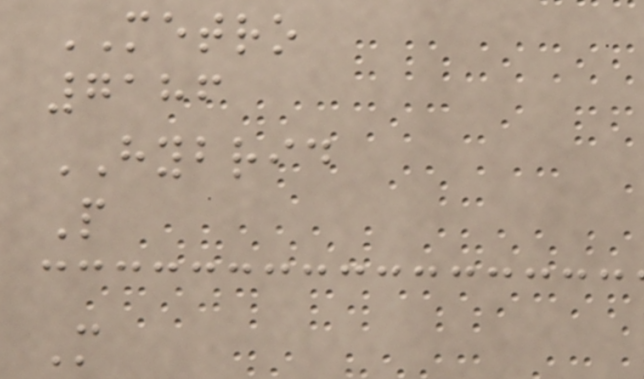METRO
7186
HYBRID
P
M
